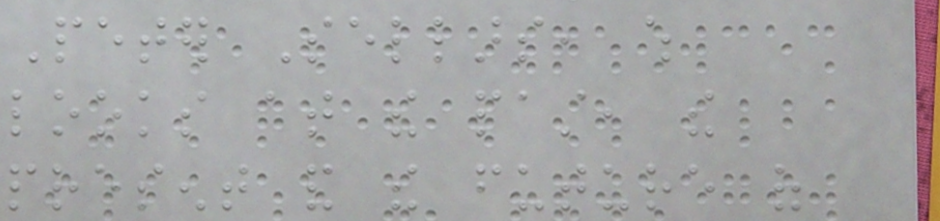Peter Sellars, which
looks at the past, the
present and the future of
